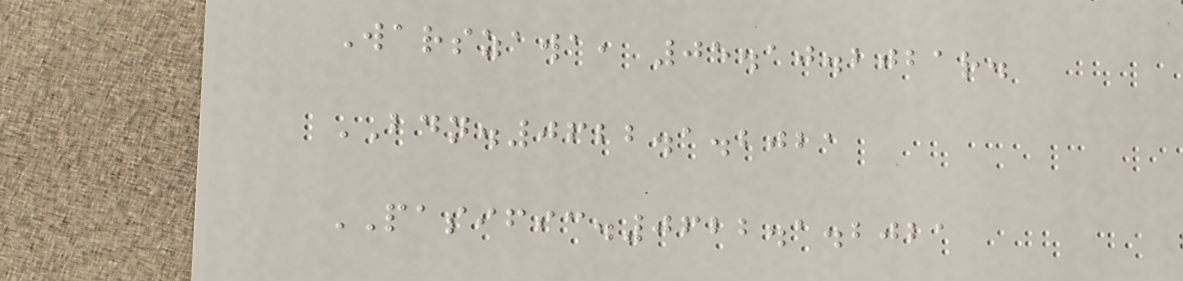Warszawa, 05.10.2021r.
BDN.0622.1.2021
PASIFIC.0622.1.2021
